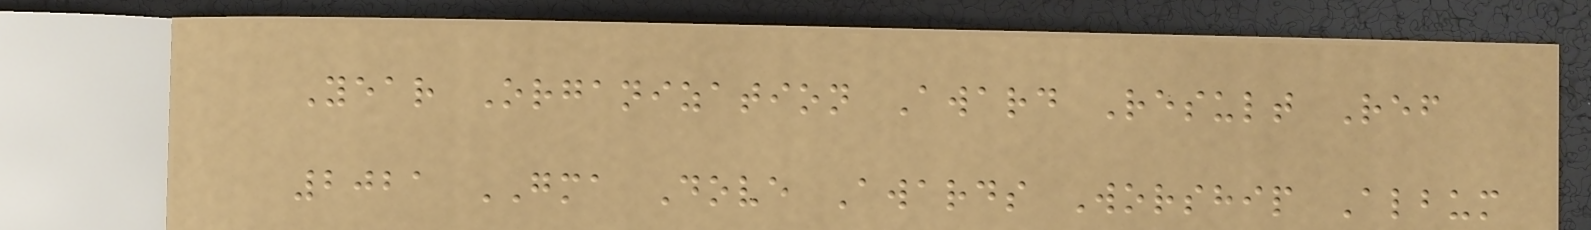Year Organization Award Result Ref
2021 GMA Dove Awards Worship Album
